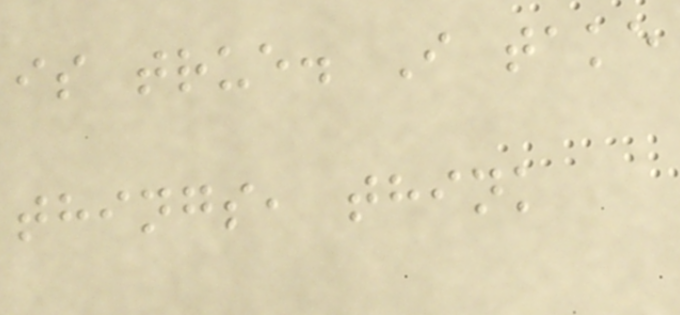is true. I take
things, think
